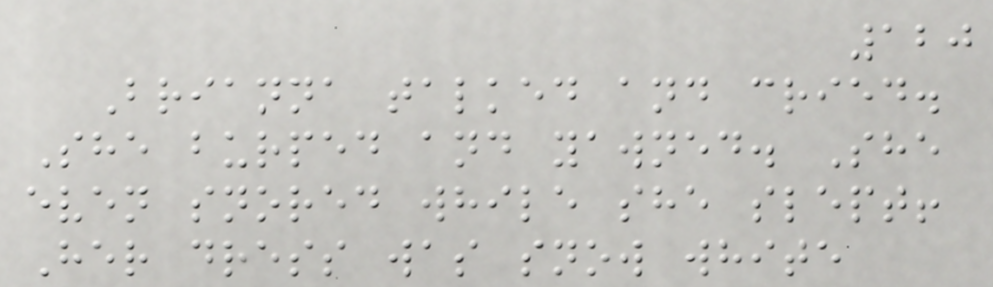120
Brianna talked and cried.
She burped and yawned. She
even snored while she slept!
Her dress was snow white
